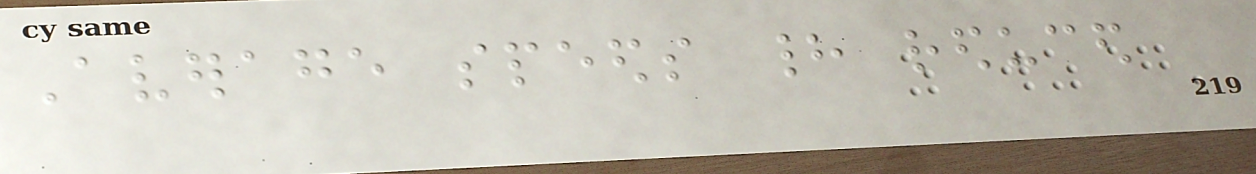Average speeds had reduced
